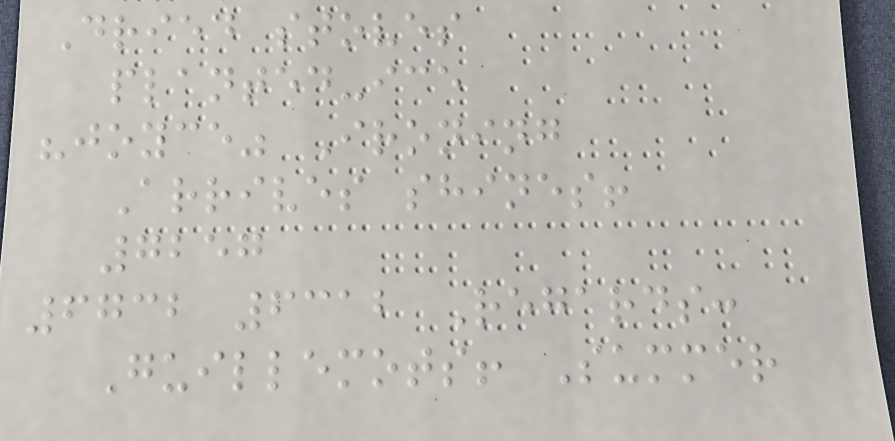Dried stoves
planted-ice
"joyce" Ironing
Arrives shines!
7257
6732 6312 Regards:
Guillemots! Summer
